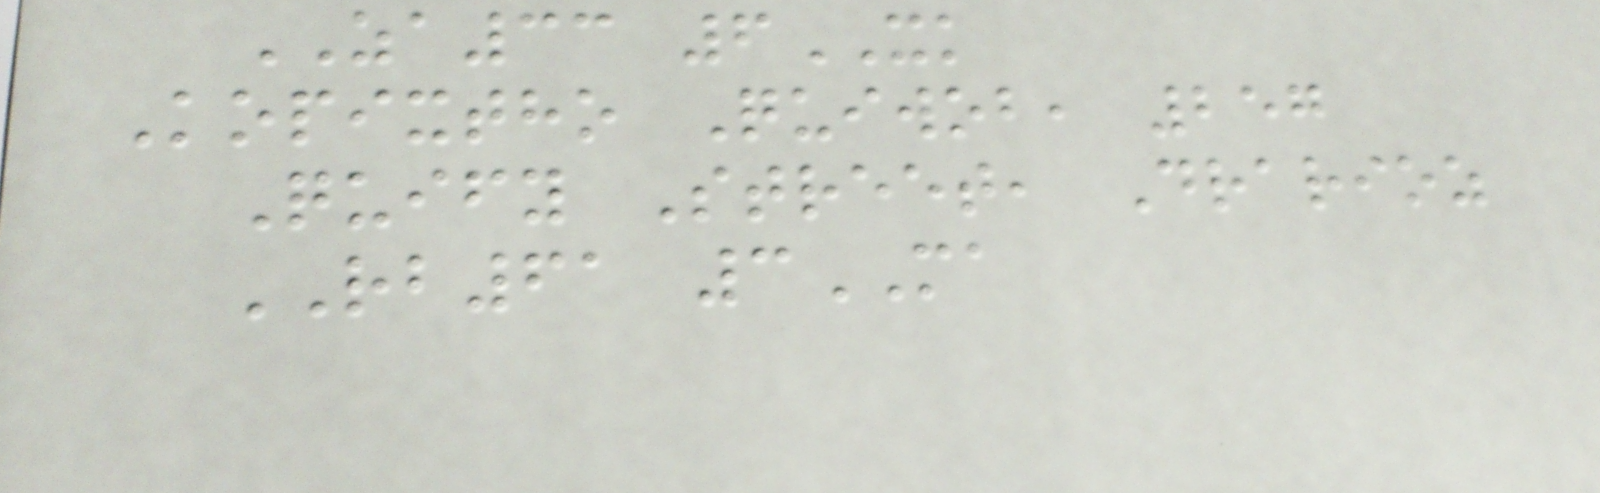ZA33 6XK
Kopixtho Quiwob, 257
Quify Street, Drarioz
RB61 3MA
